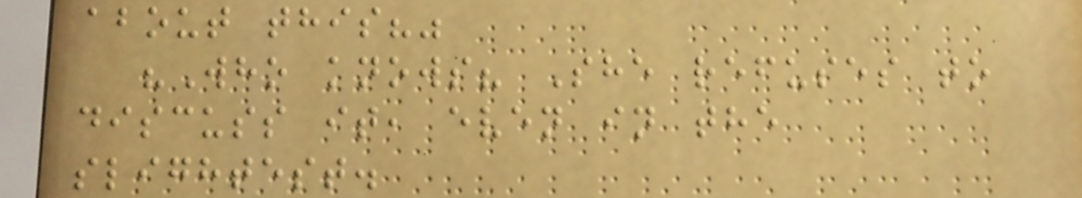about this?"
"Who knows? She refuses to
discuss it, even in the
slightest.
